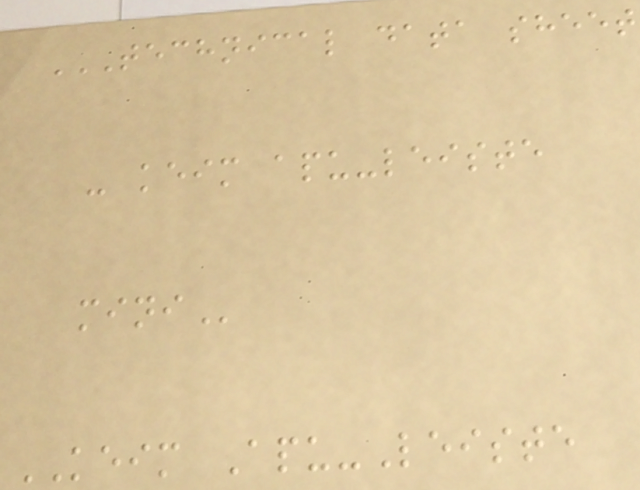TECHNICAL DATA SHEET
- KEIM APU-LEISTE
MINI
KEIM Apu-Leiste
